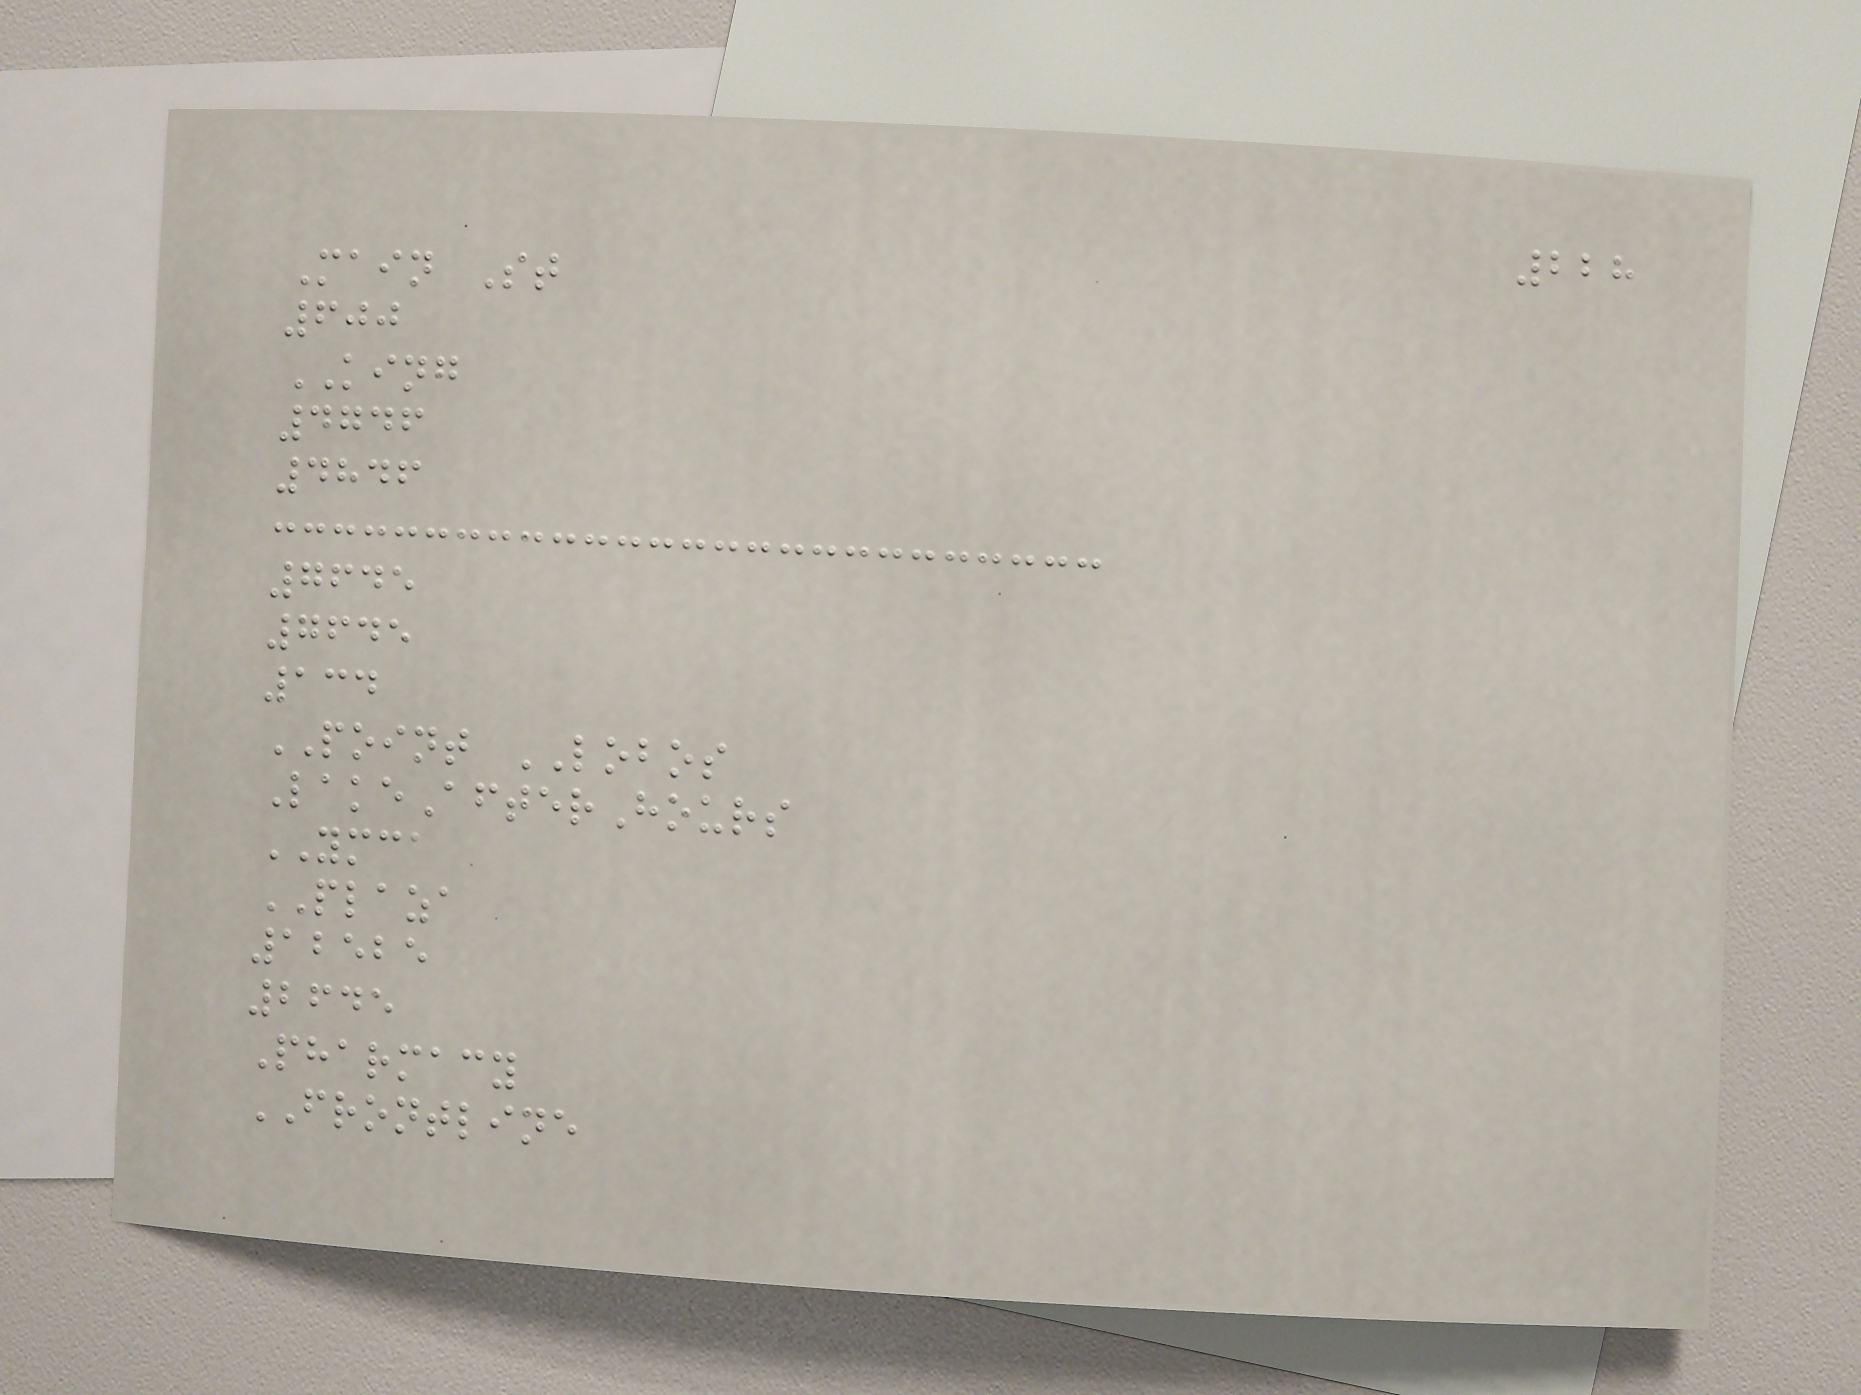228
Main St
600
KING
4746
4846
7645
7645
134
POINT LOBOS
LakeAfterHours
YMCA
PLAZA
12525
2645
Pharmacy
FRONTLINE
